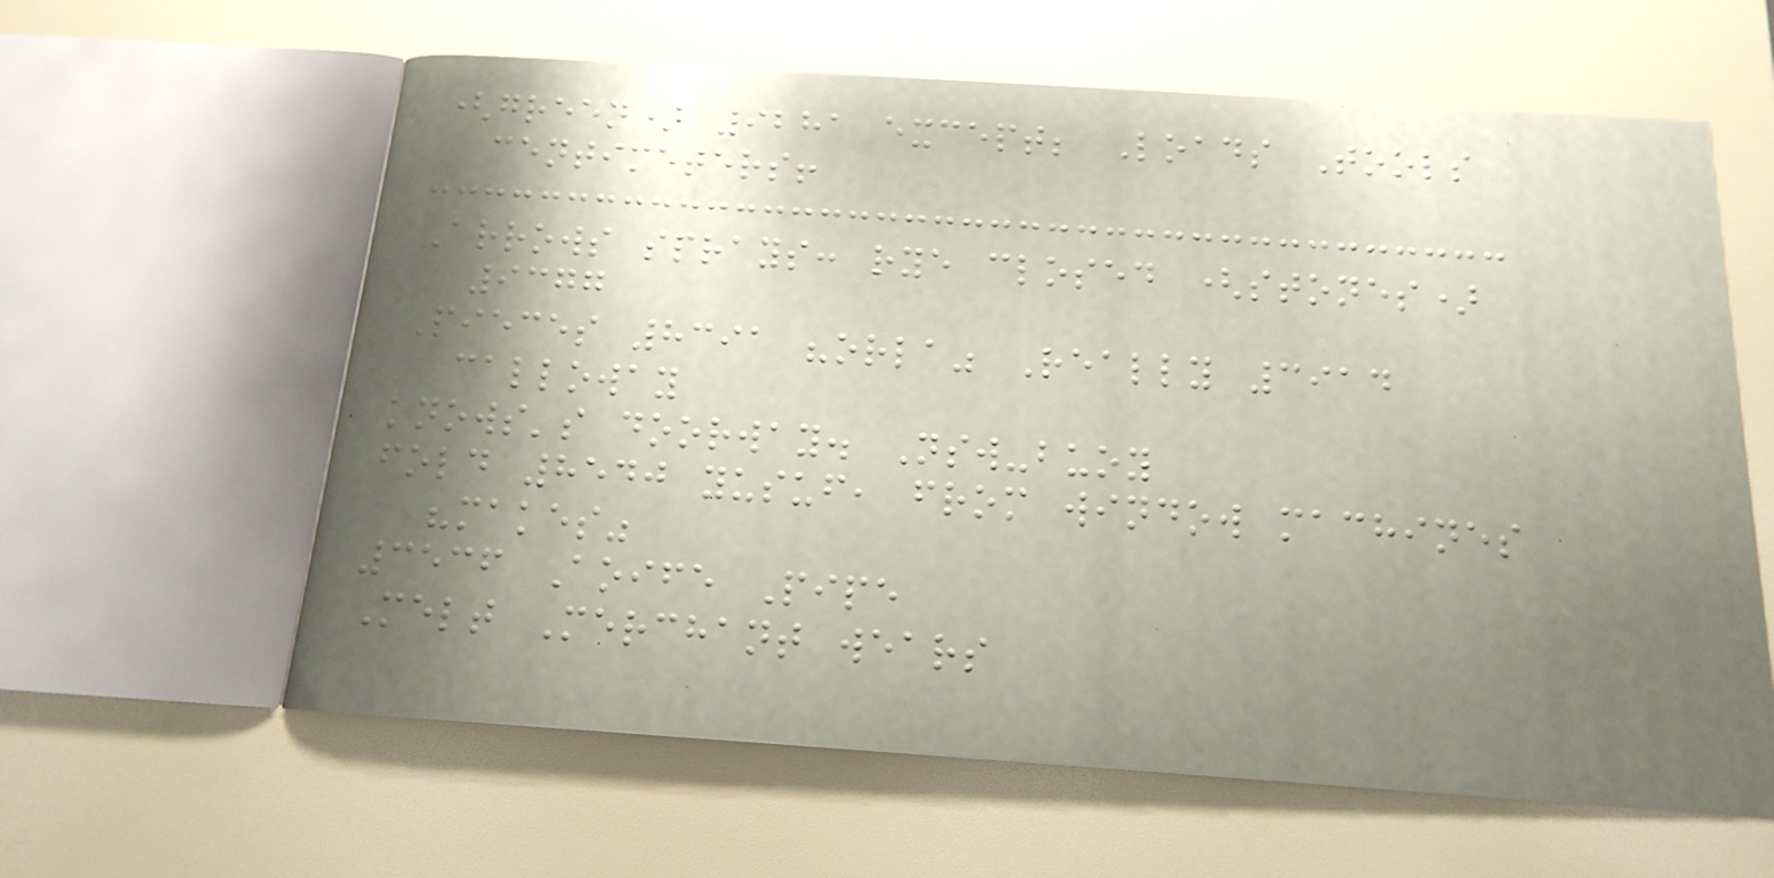(green) 9281 except; Loads Tools
centimeters!
Arrows sprays: rye closed (stones)
9377
Pieces 8391 "orla" Really 3914
calloway
knows's doorway. Nsw-buoy
fold 8540 yusuf, from window machines
"makes"
3536 Aoife Pipe
Melt Merchant wears
